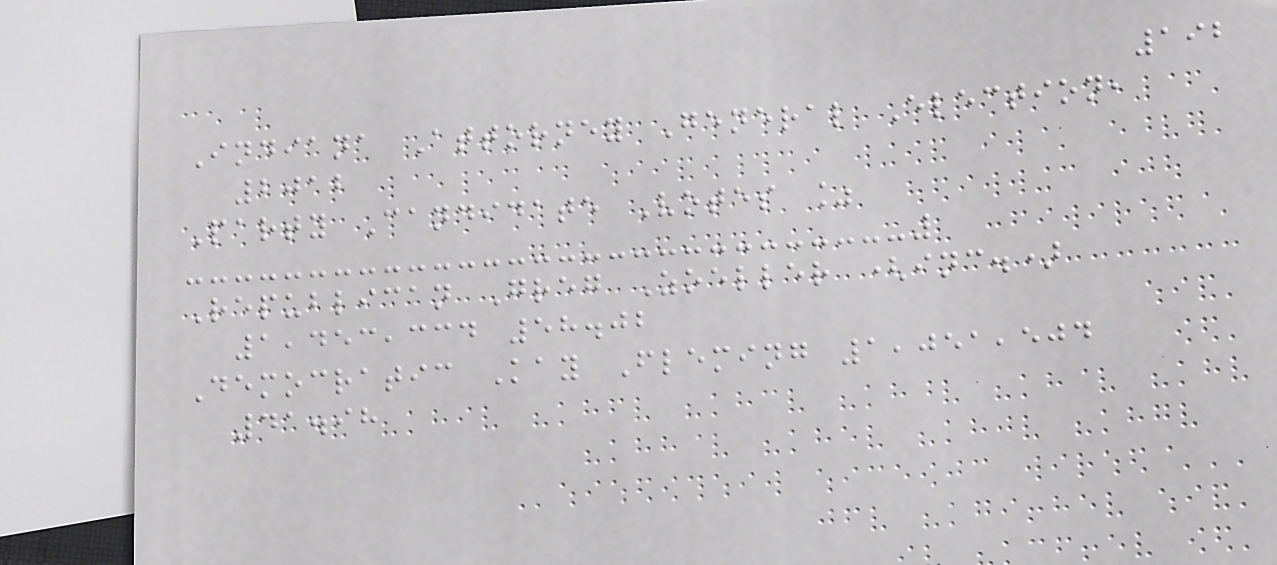192
Indiana Attorney General Election,
2012
Party Candidate Votes %
Republican Greg Zoeller (inc.)
1,453,334 58.02
Democratic Kay Fleming 1,051,504
41.98
